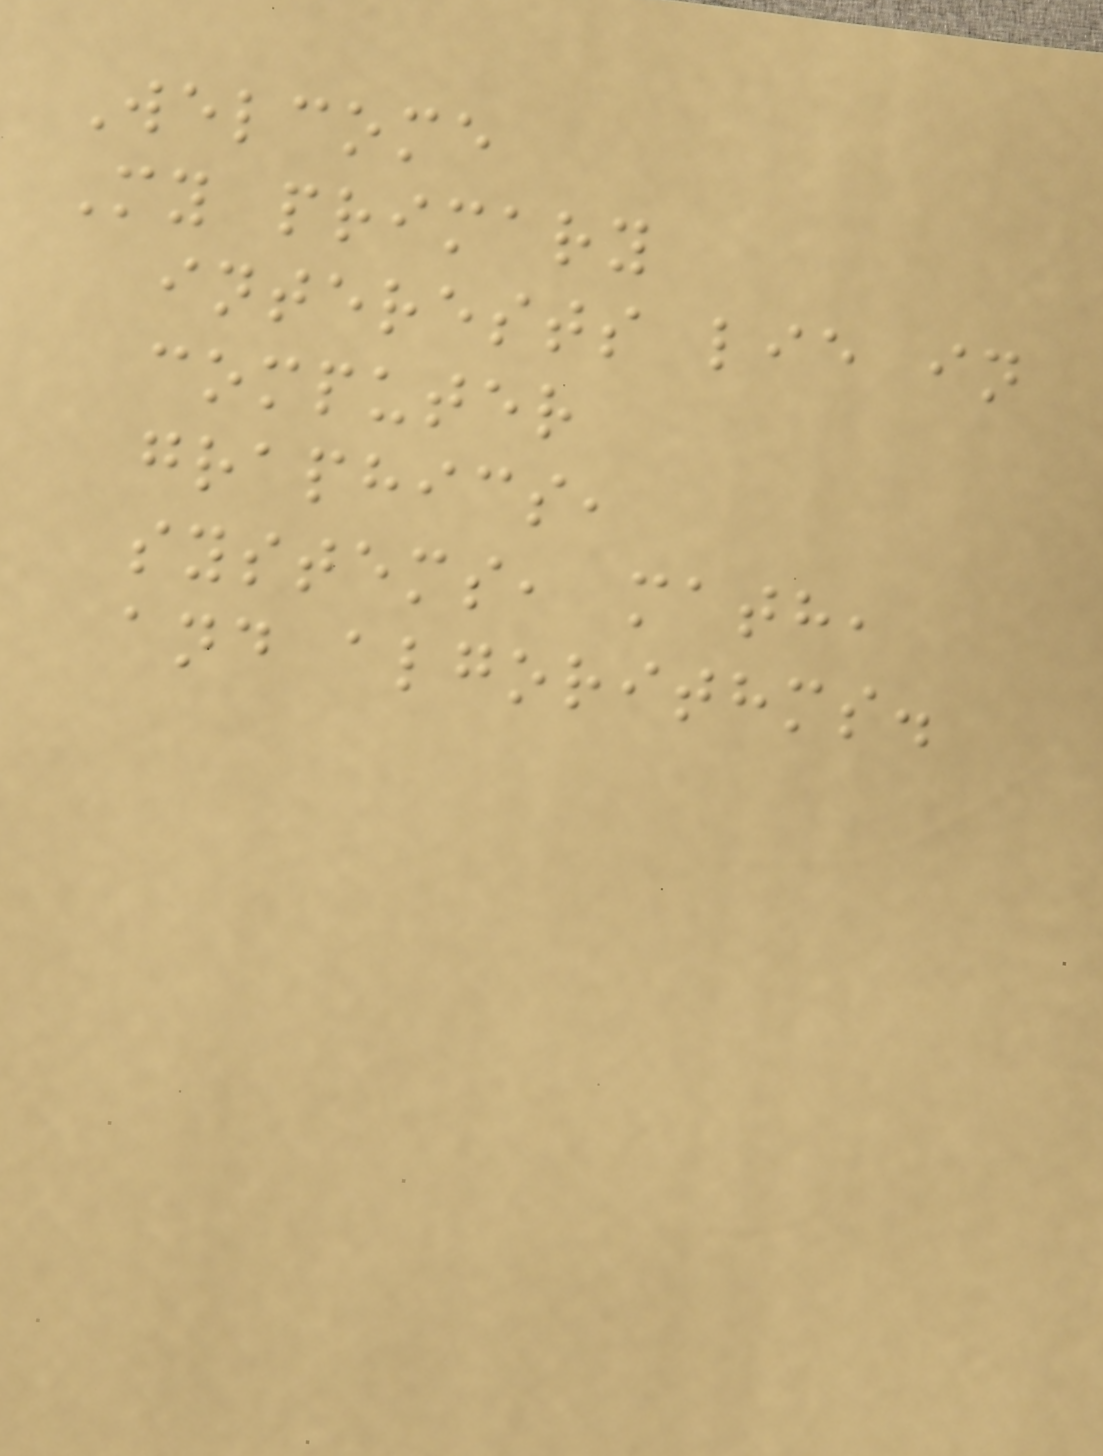Welcome
My primary
interests lie in
computer
graphics,
systems, math,
and algorithms.
